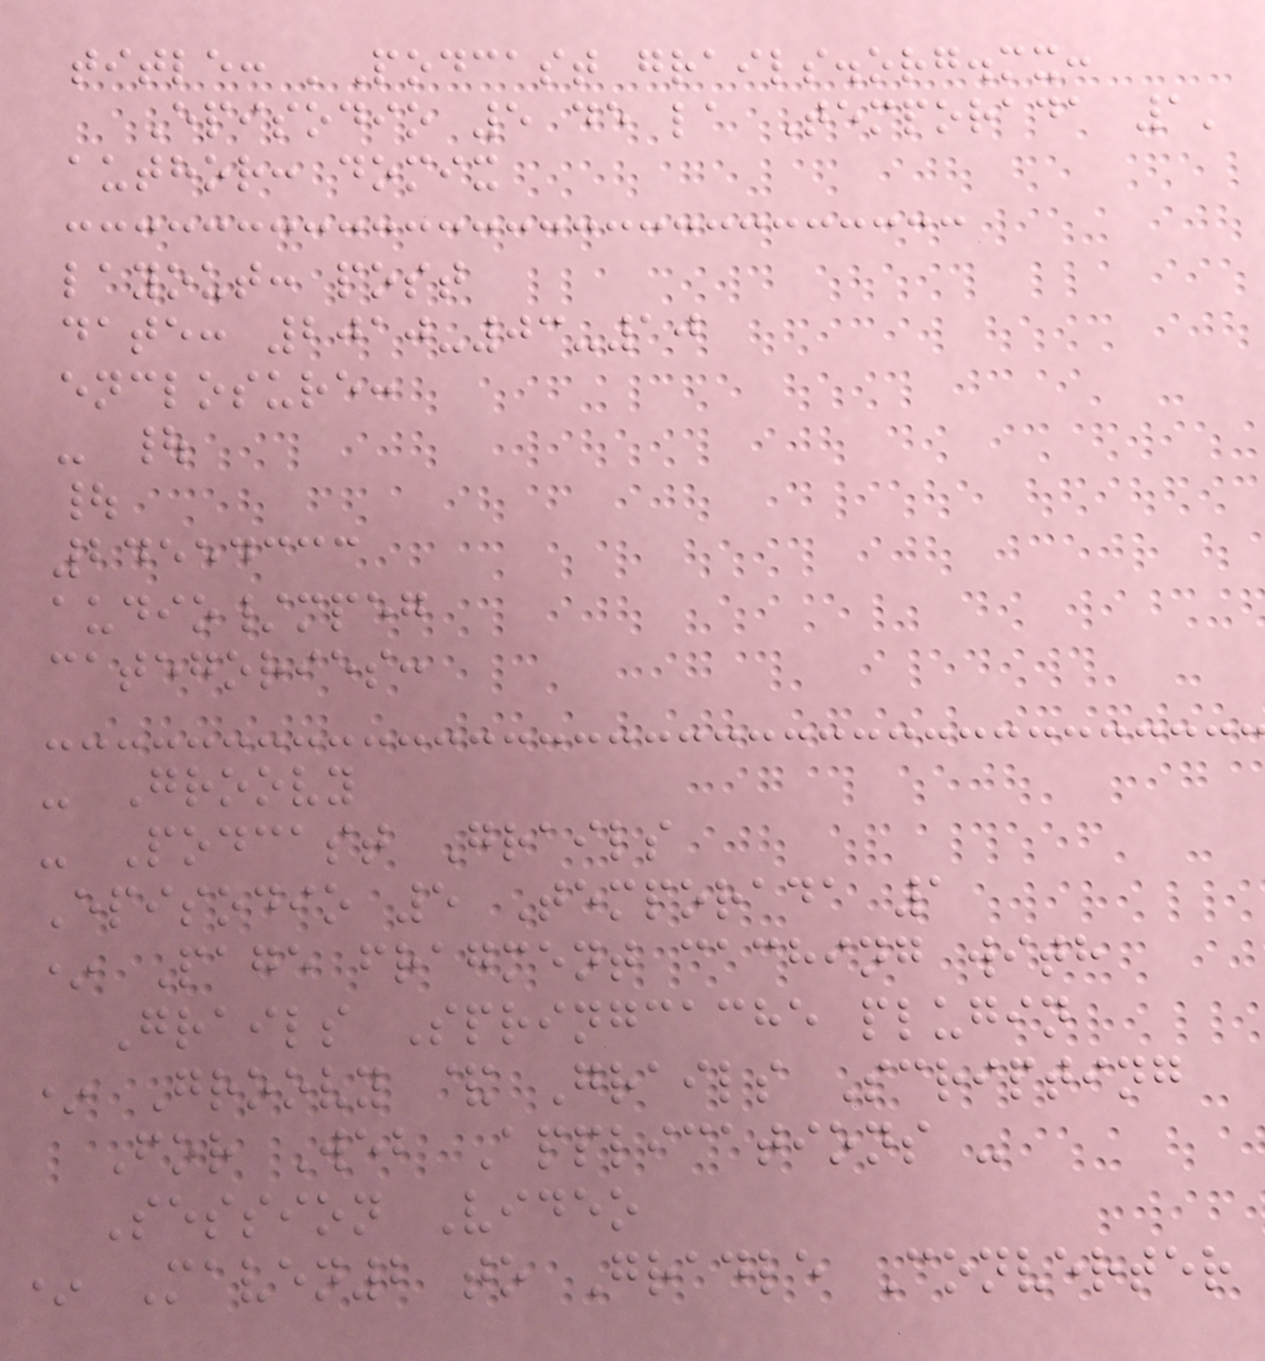title: 'Podcast grails.org.mx:
Episodio 5 de la Temporada 1'
author: domix
layout: post
date: 2010-03-10
enclosure:
- |
|
24554333
audio/mpeg
categories:
- Groovy
- Podcast Grails
Episodio 5 Temporada 1
* Page fragment caching with
Grails Springcache plugin
* Groovy & Grails Scripting
For Web Applications -
Session Video
* Maven2 to Gradle Converter
